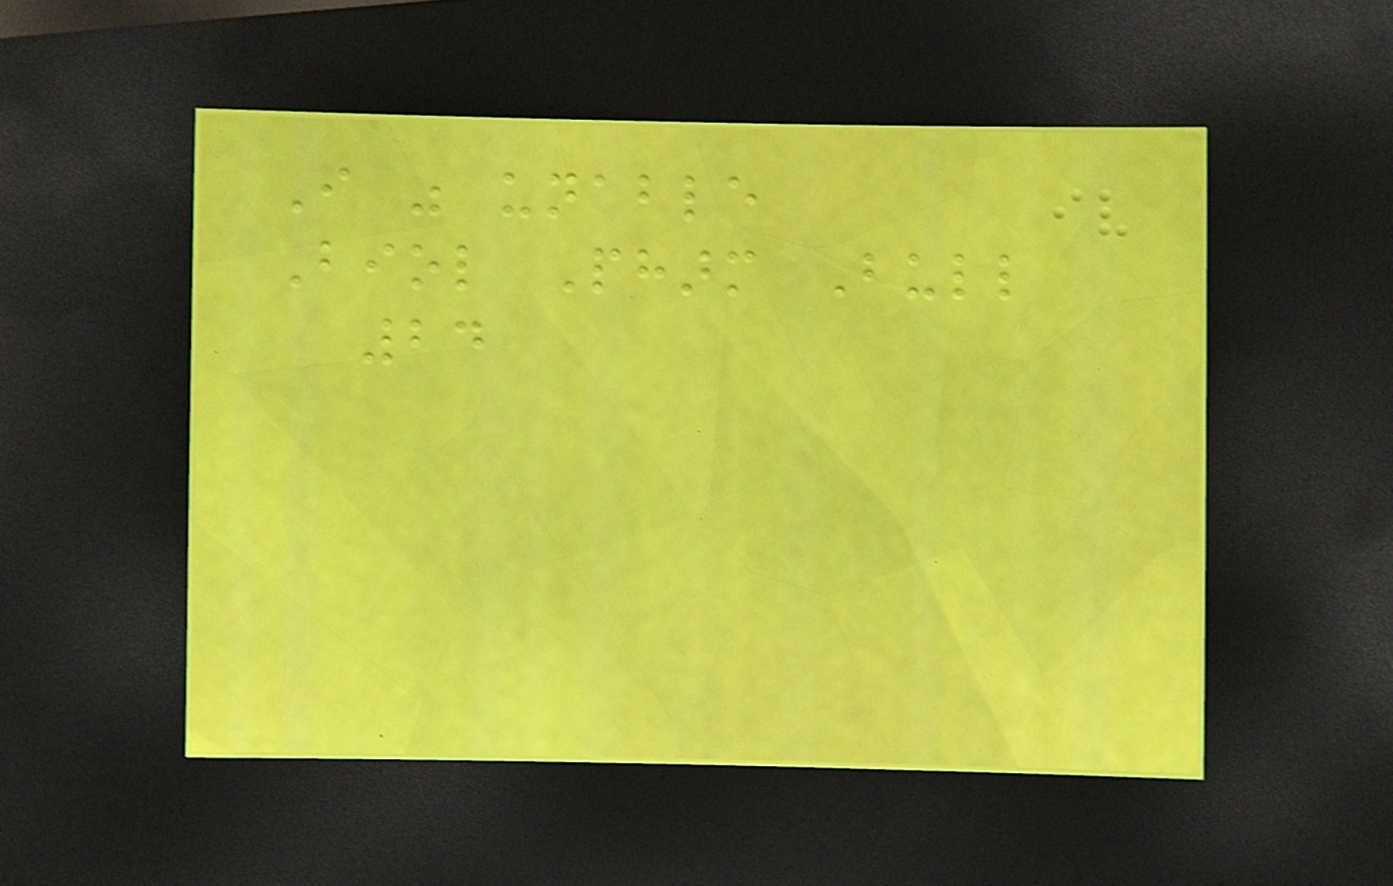I was unable
Biol Pharm Bull
24
